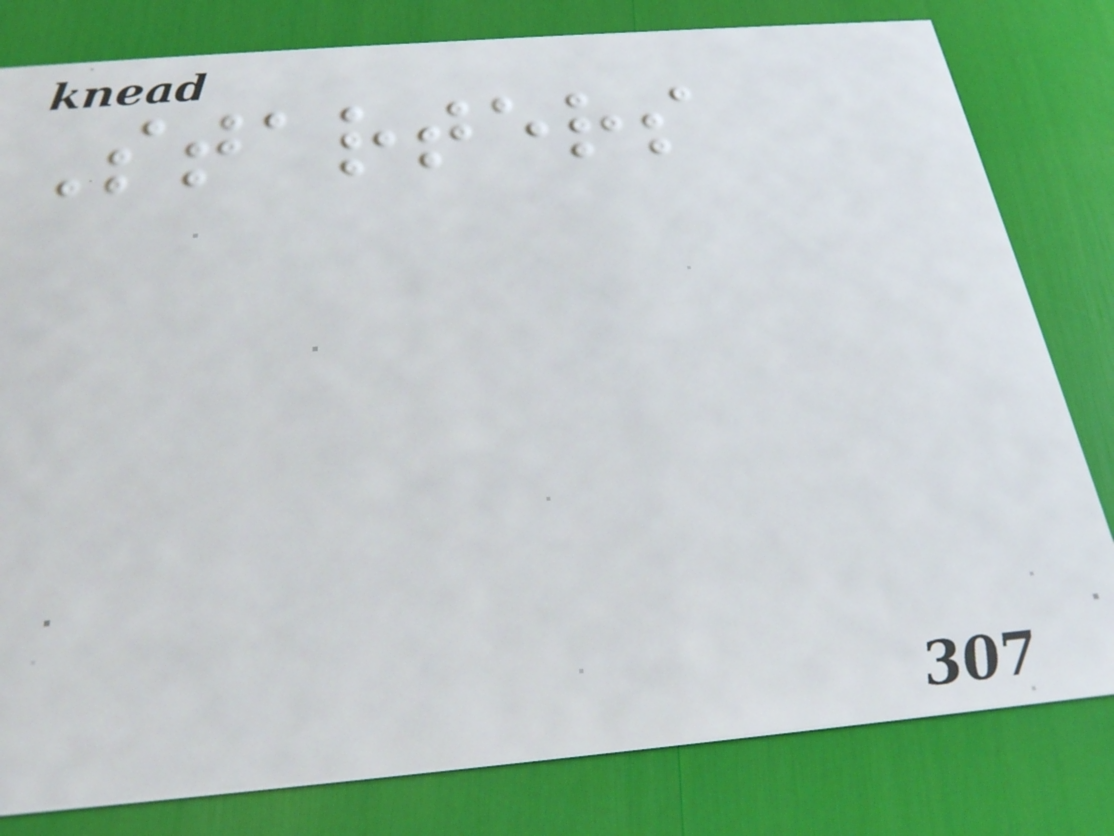Starters
